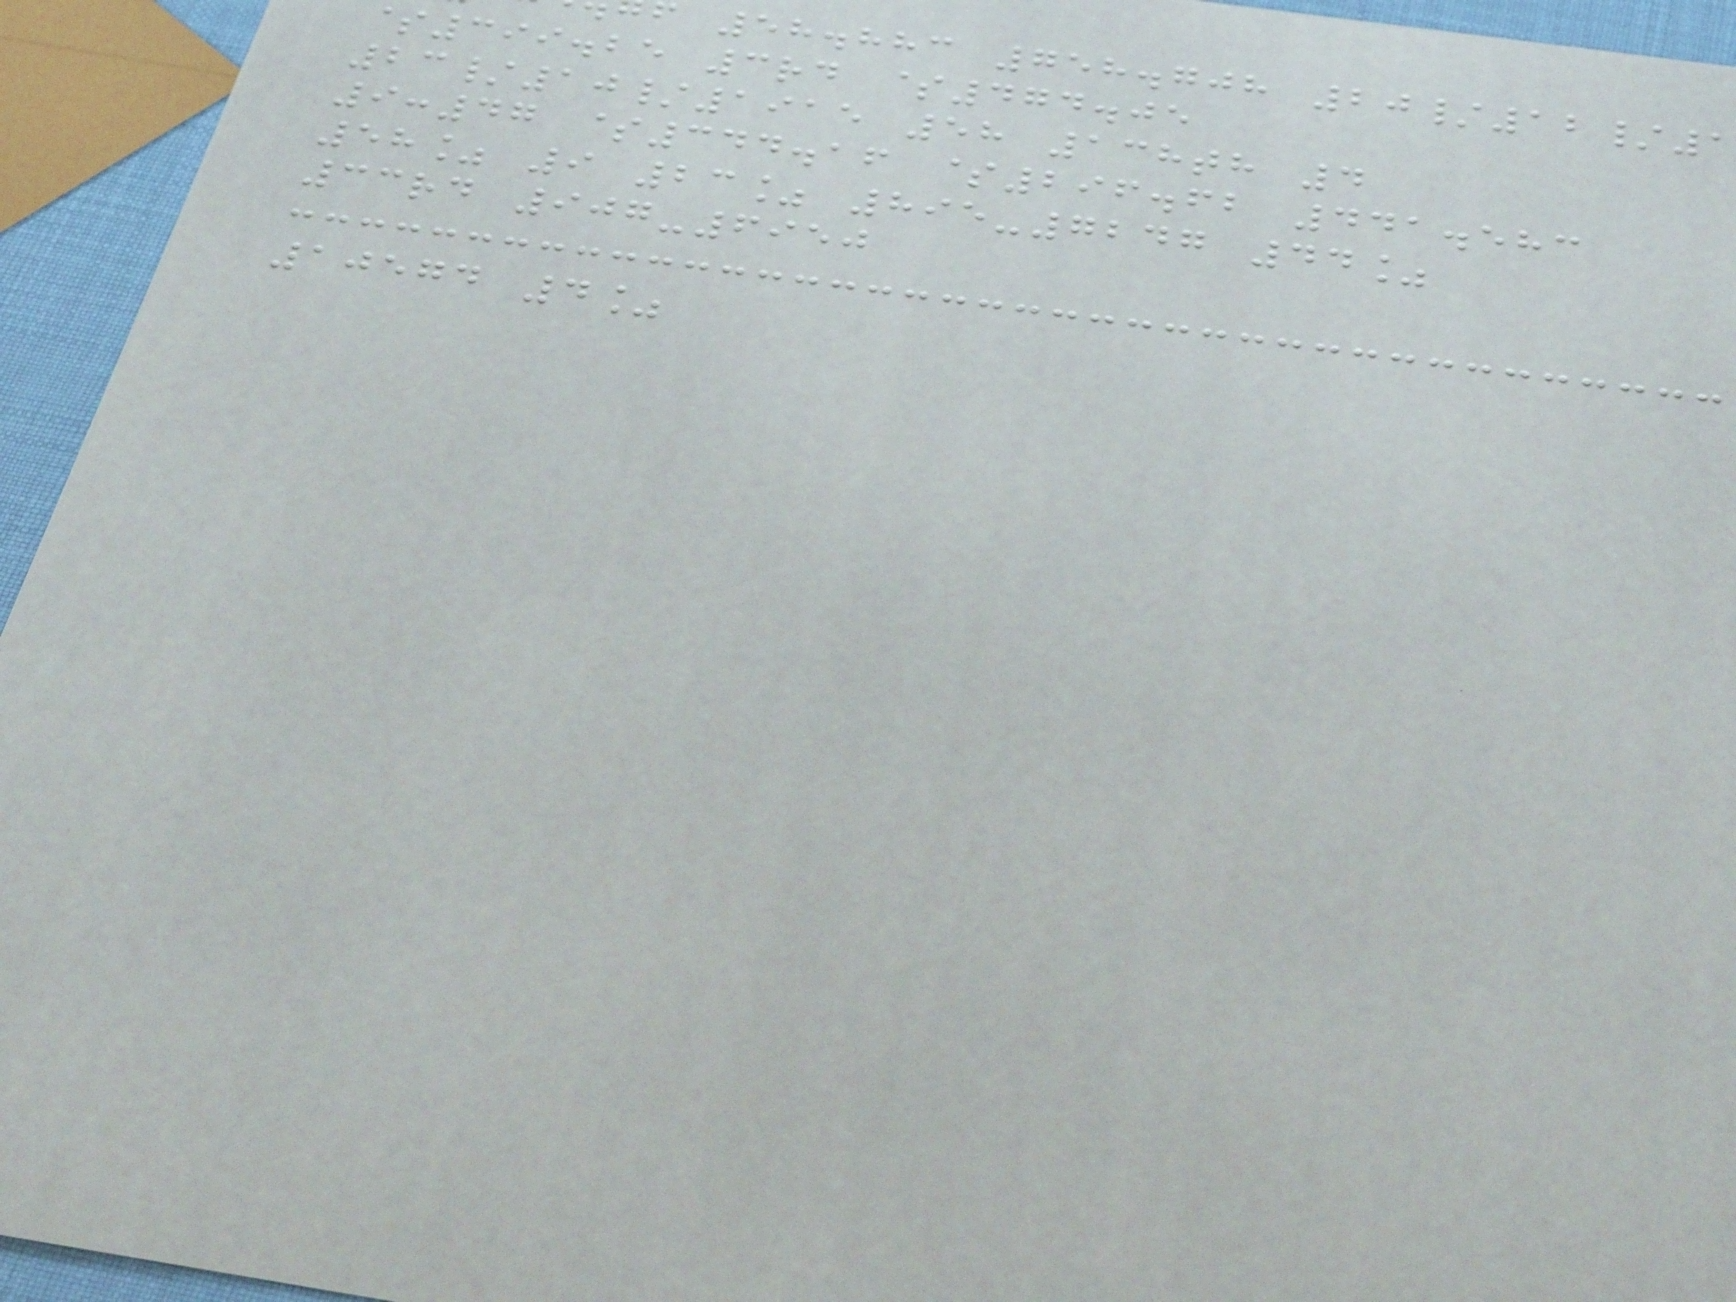58.883 758.708 20/12/1
$399.25 3rd $474.05
23/10/1915 58 138th 4
9:47 $344.16 $296.62 441.583
58% 9 23% 895-7247 44%
33rd 907-6950
10574 4%
